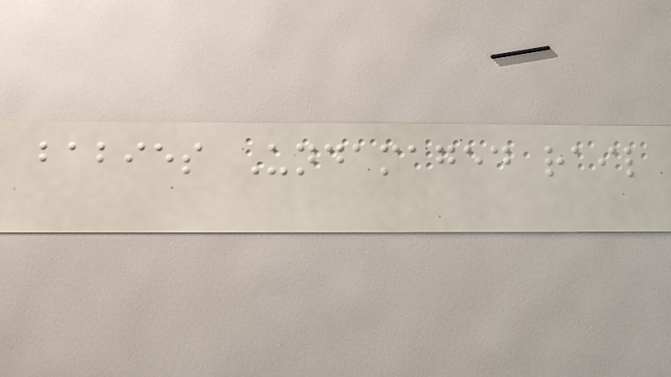babies Undamaged rail
